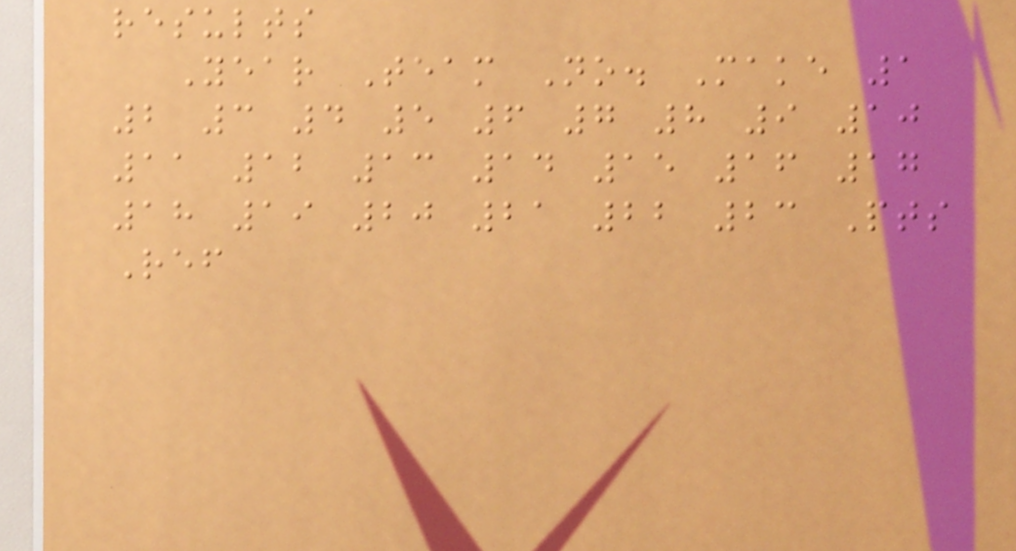results
Year Team No. Make 1
2 3 4 5 6 7 8 9 10
11 12 13 14 15 16 17
18 19 20 21 22 23 Pts
Ref
